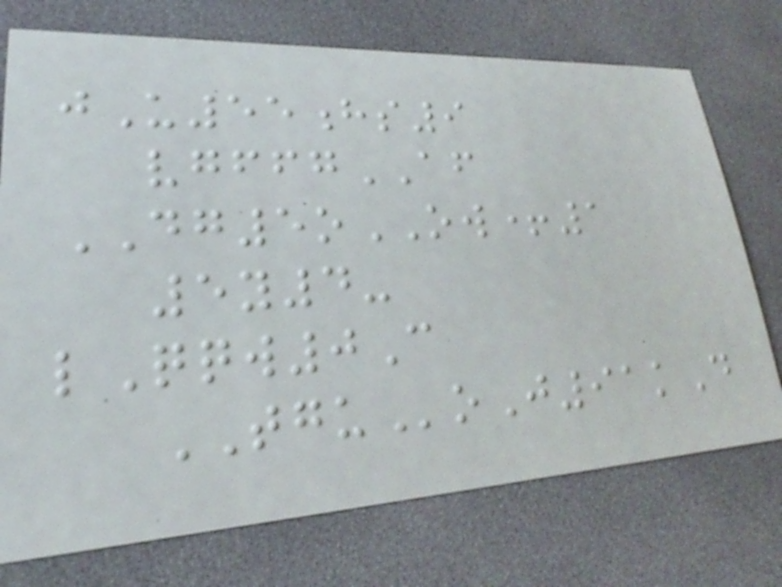jU55hs9
vgffgAF
DG5oOW+1
5y4-
lQqw0C
TGUoJ91kD
